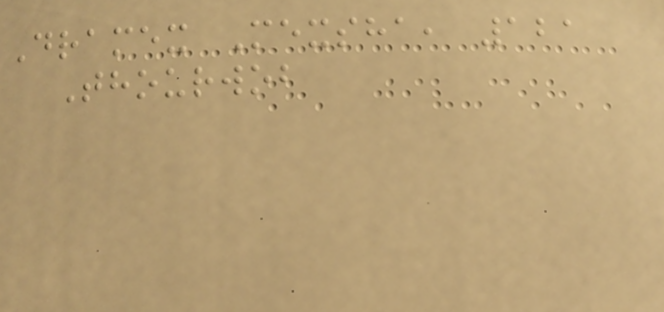Dramex Mexsha, 121
Thourwob
